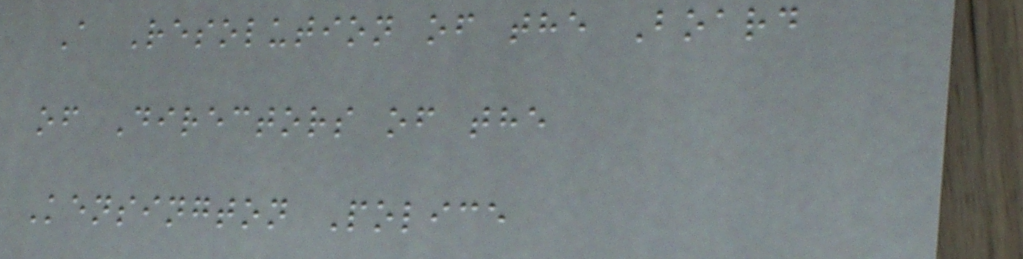A Resolution of the Board
of Directors of the
Kensington Police
